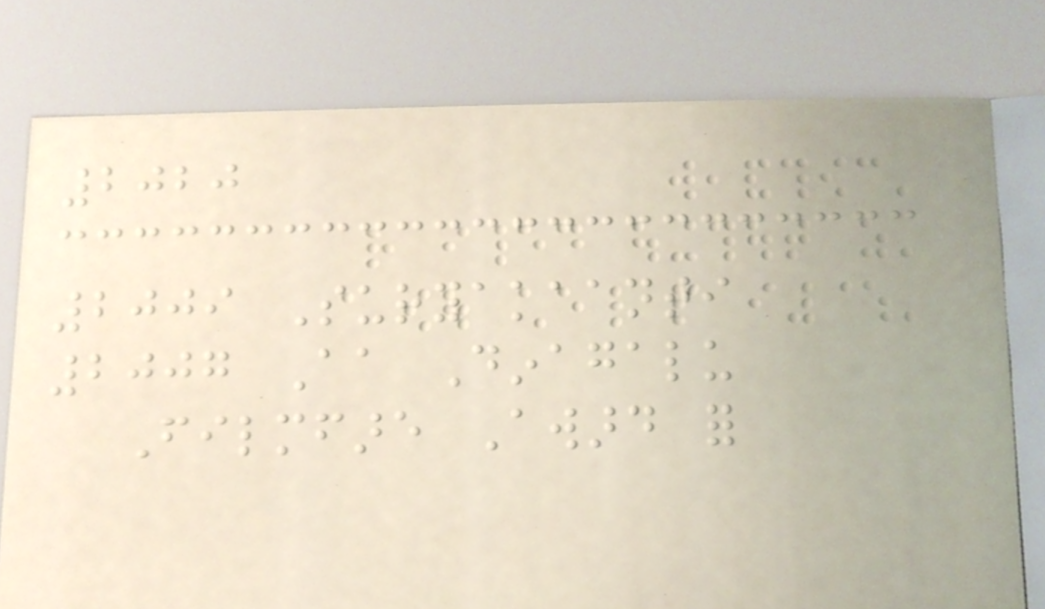2020
2009 Suryakaanti
2007 Aa Dinagalu
Filmfare Award for
